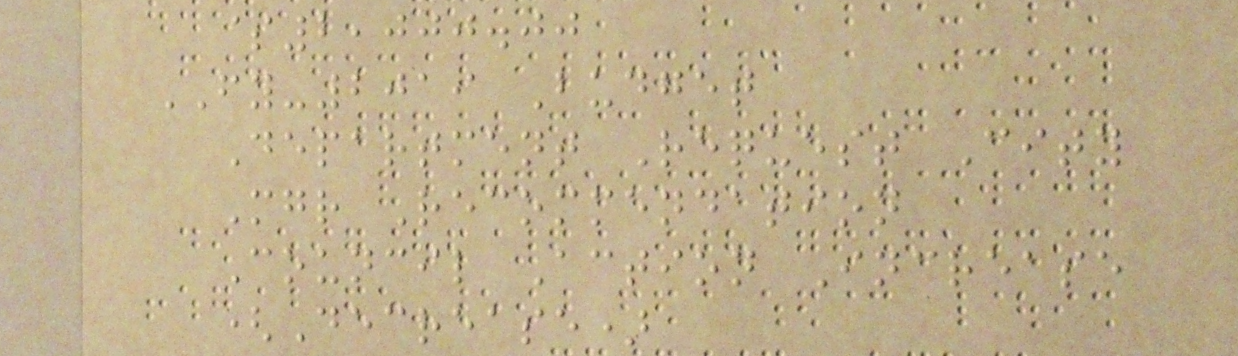$2,000.00
FY-2019 Budget
Department Request City
Mgr Recommendation
Council Action Increase
(Decrease)
